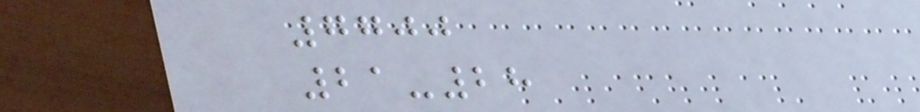7700
21-28
